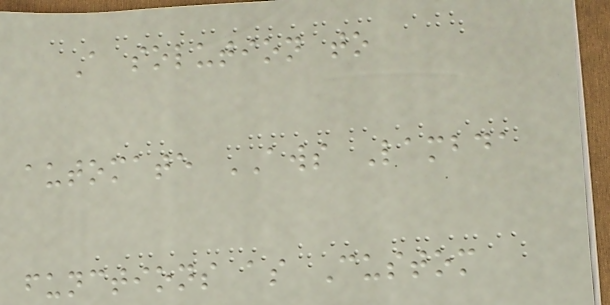A solution to
automate AWS Lambda
functions as Custom
